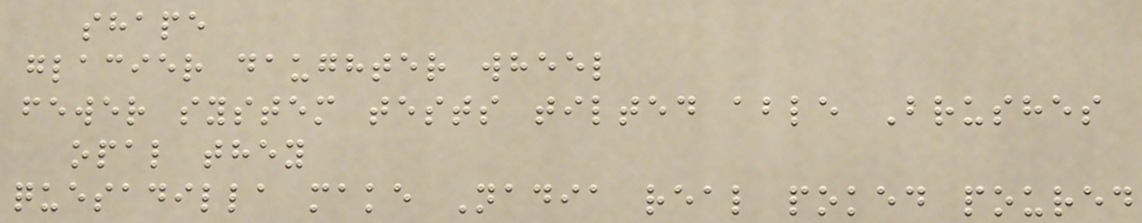shape
glacier daughter wheel
fewer system tests tilted able Brushes
opal they
quesadilla make Nadia real poked poured
